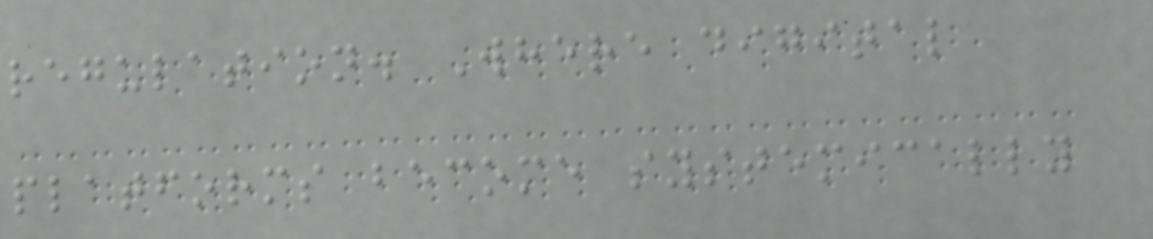regulation. Where digital
platforms become systemically
